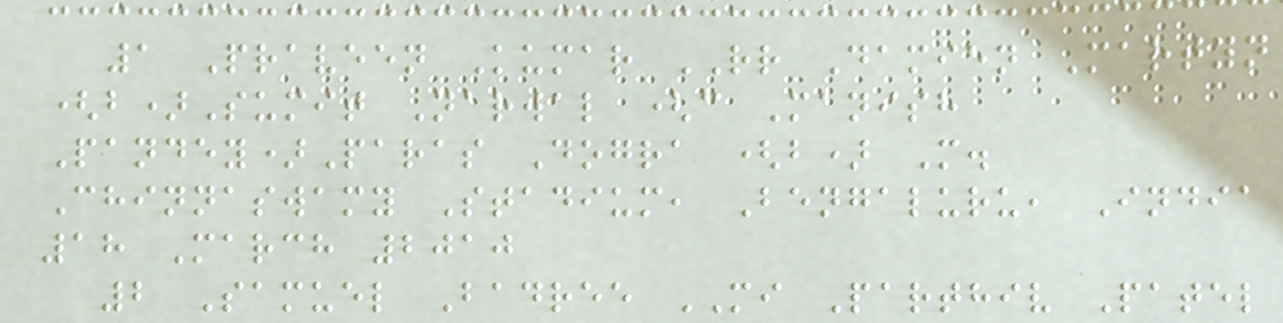1 Praveen Kumar RR Damien Martyn
(b)Sumit Narwal (c Manish
Pandey)Paras Dogra (b) M.
Chinnaswamy Stadium, Bengaluru, India
18 March 2010
2 Samuel Badree MI Parthiv Patel
